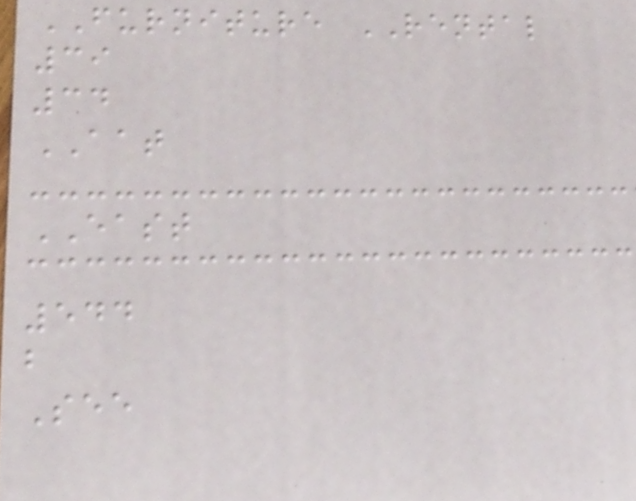FURNITURE RENTAL
39
34
AAT
EAST
544
b
See
